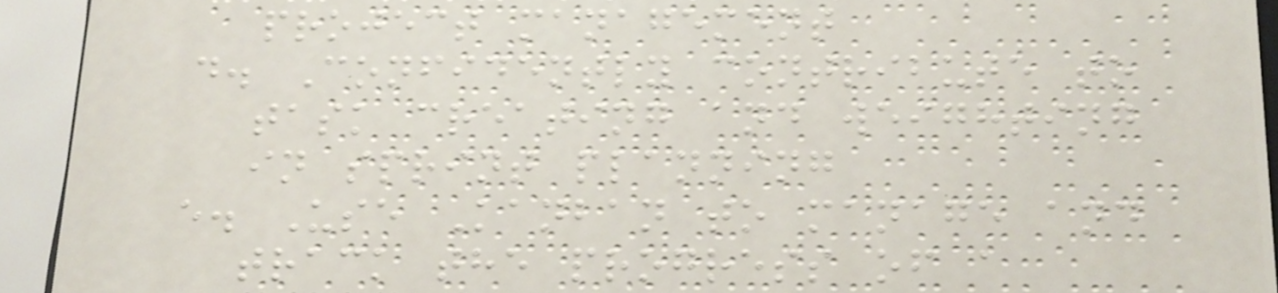project management
d. Confidently contribute to
task creating and weighting
in sprint planning
e. Use Kanban to manage and
track the progress of a
